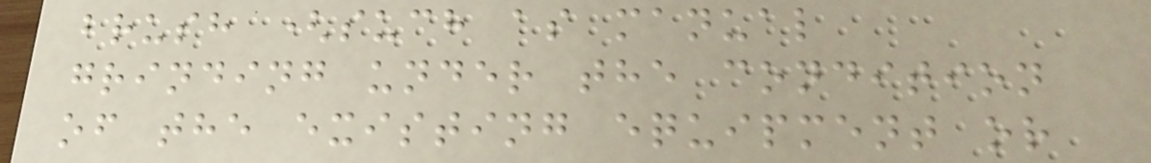brush (such as manual
grinding under the condition
of the existing equipment or
